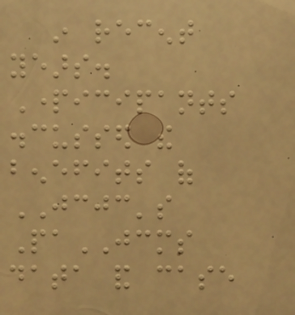in recent
years.
Participants
discussed the
benefits of
JCJC's
PaJCMS
data and case
